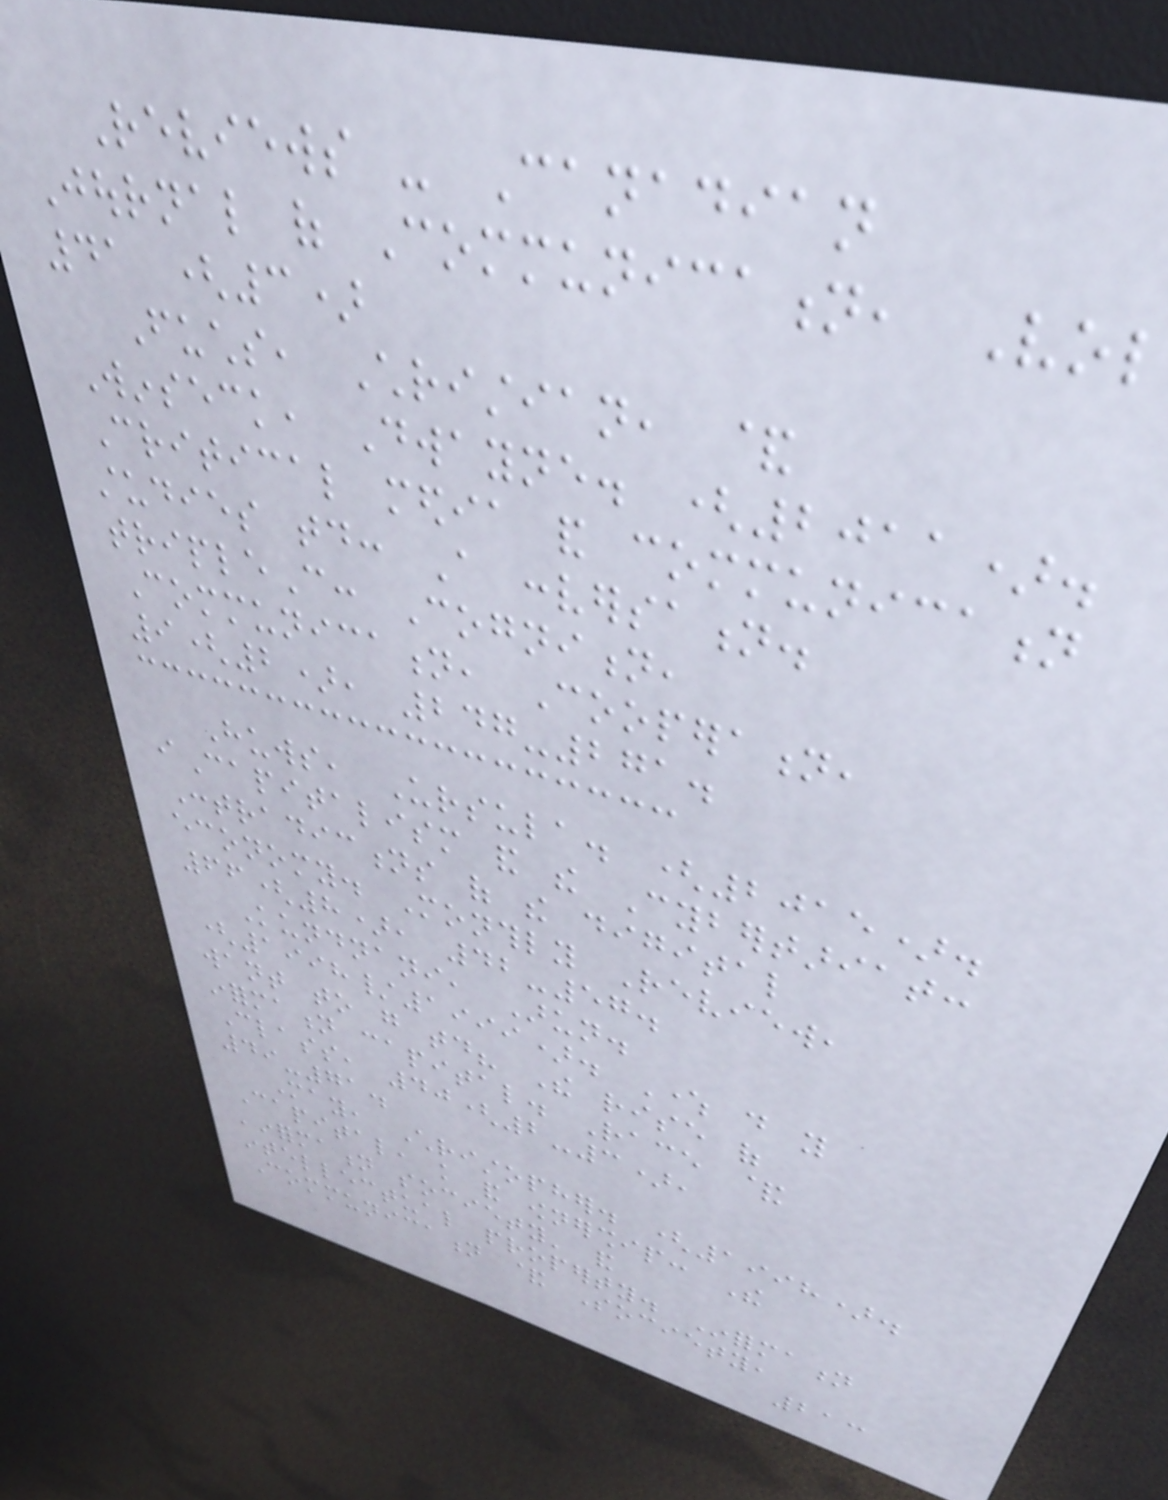Reviews - Canadian
Journal of Communication, Vol
41 (3)
Fuchs, Christian, &
Winseck, Dwayne. (2011).
Critical media and communication
studies today: A conversation.
tripleC: Cognition,
Communication, Cooperation,
9(2), 247-271.
Huws, Ursula. (2015).
iCapitalism and the Cybertariat:
Contradictions of the digital
economy. Monthly Review,
66(8), 42-57.
Kundnani, Arun.
(1998/1999). Where do you
want to go today? The rise of
information capital. Race &
Class, 40(2-3),
49-71.
May, Christopher. (1998).
Capital, knowledge and ownership: The
'information society' and
intellectual property. Information
Communication & Society,
213
